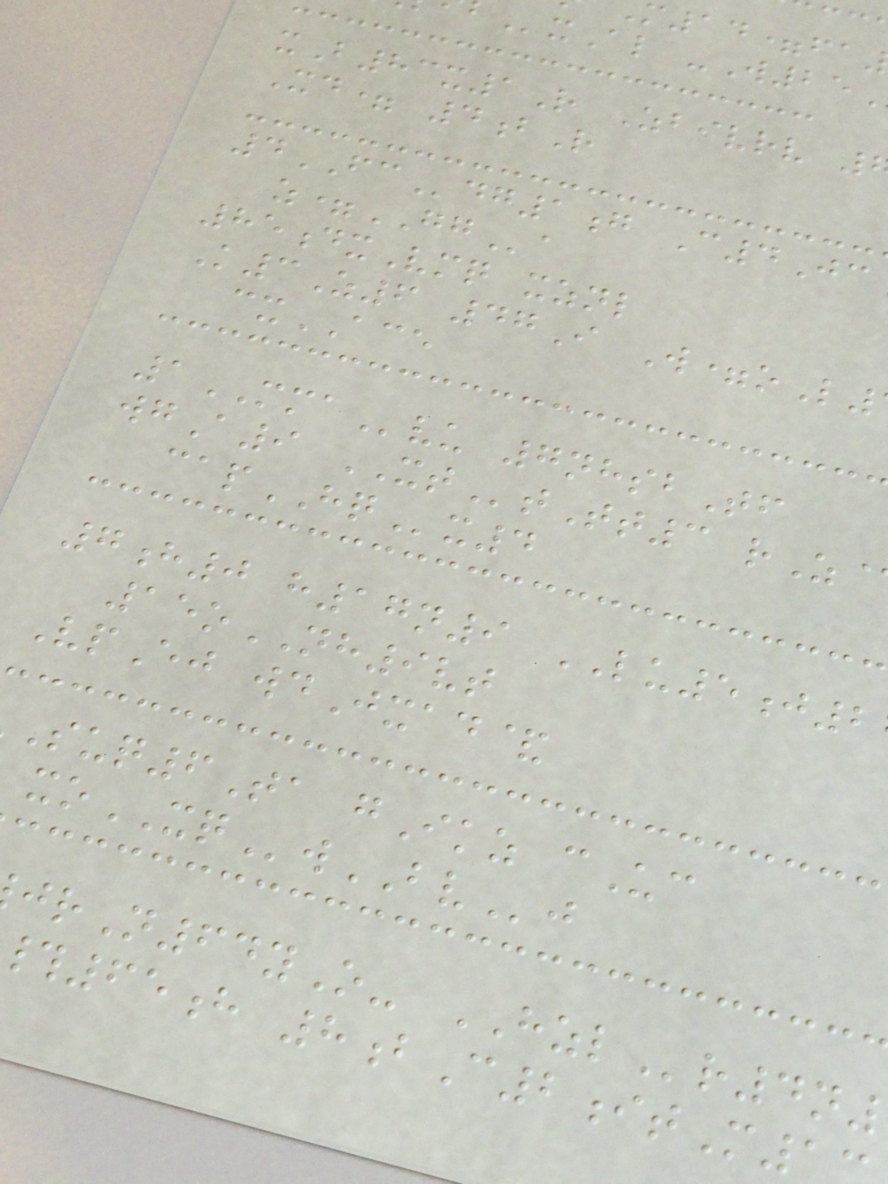xAl -W25
xB83x1R Zbivrv
Xd= 4bR
4FCdg1g C4Jc
z=GGa
85dxVmq xznl
K3Z6 47I W=oL
cxACE
1MMAvu 7nhsbTf
wgA9 XTtTt3 rZ
capHQx4
7h0 h17n9 LU5j2
15oNH9vt
VpEj wdJxad&
6Ta gIkz cUc
xoXQwBVj
rN64yO- HZLr4n
65h 8bC2itM
